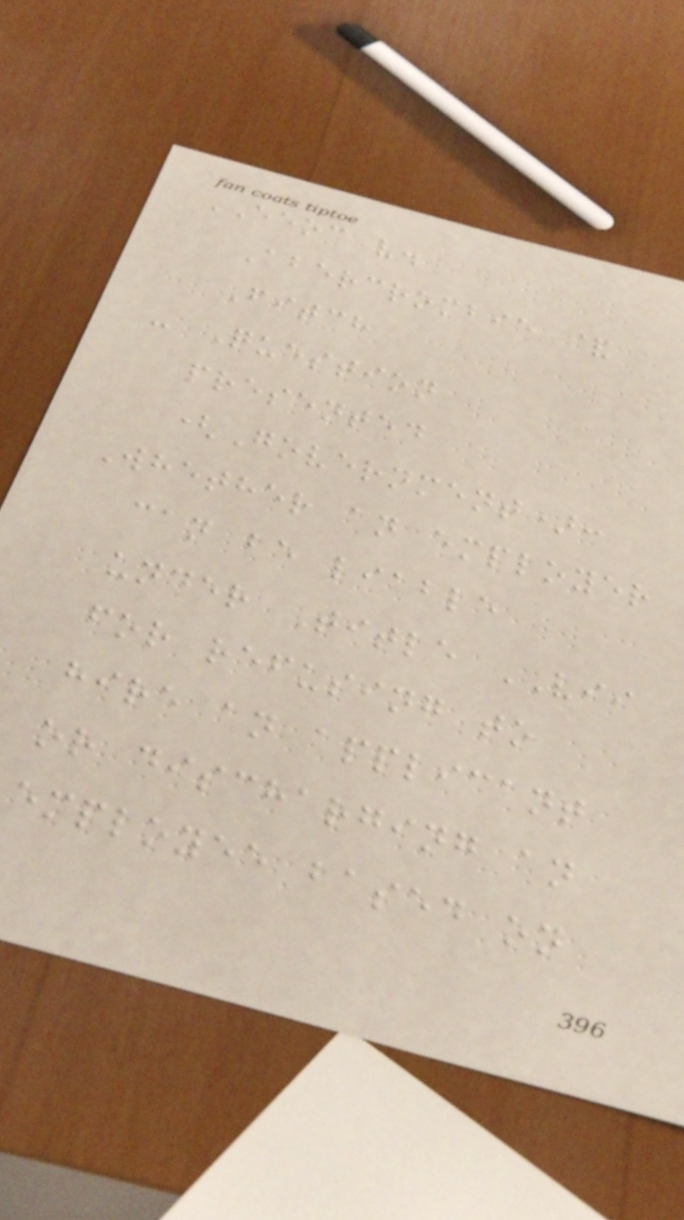EEOC v.
Abercrombie &
Fitch
- Question
presented
(Government):
Whether an employer
can be liable
under Title VII
for refusing to
hire an applicant
or discharging an
employee based on
